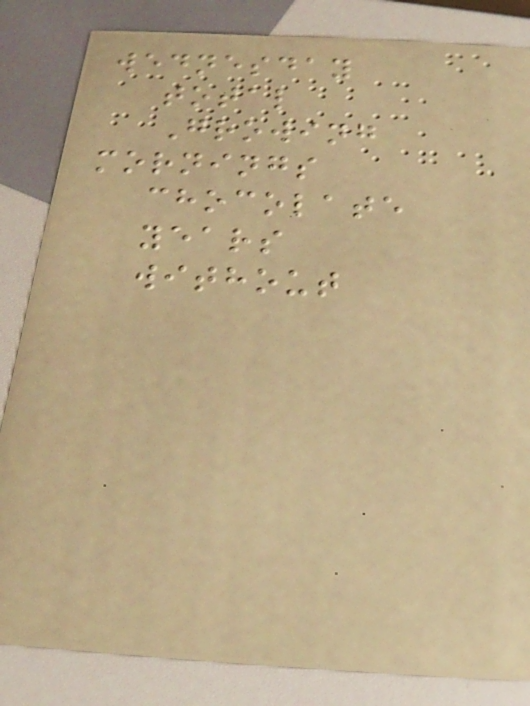wednesday
total
Growing
mornings
chocolate
years
without
